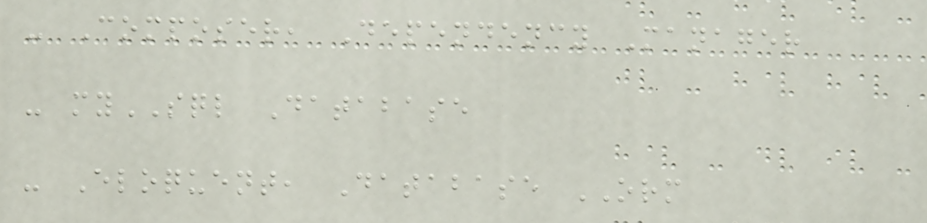- Composer, Dependency Manager
- mySQL Database
- Eloquent, Database ORM
